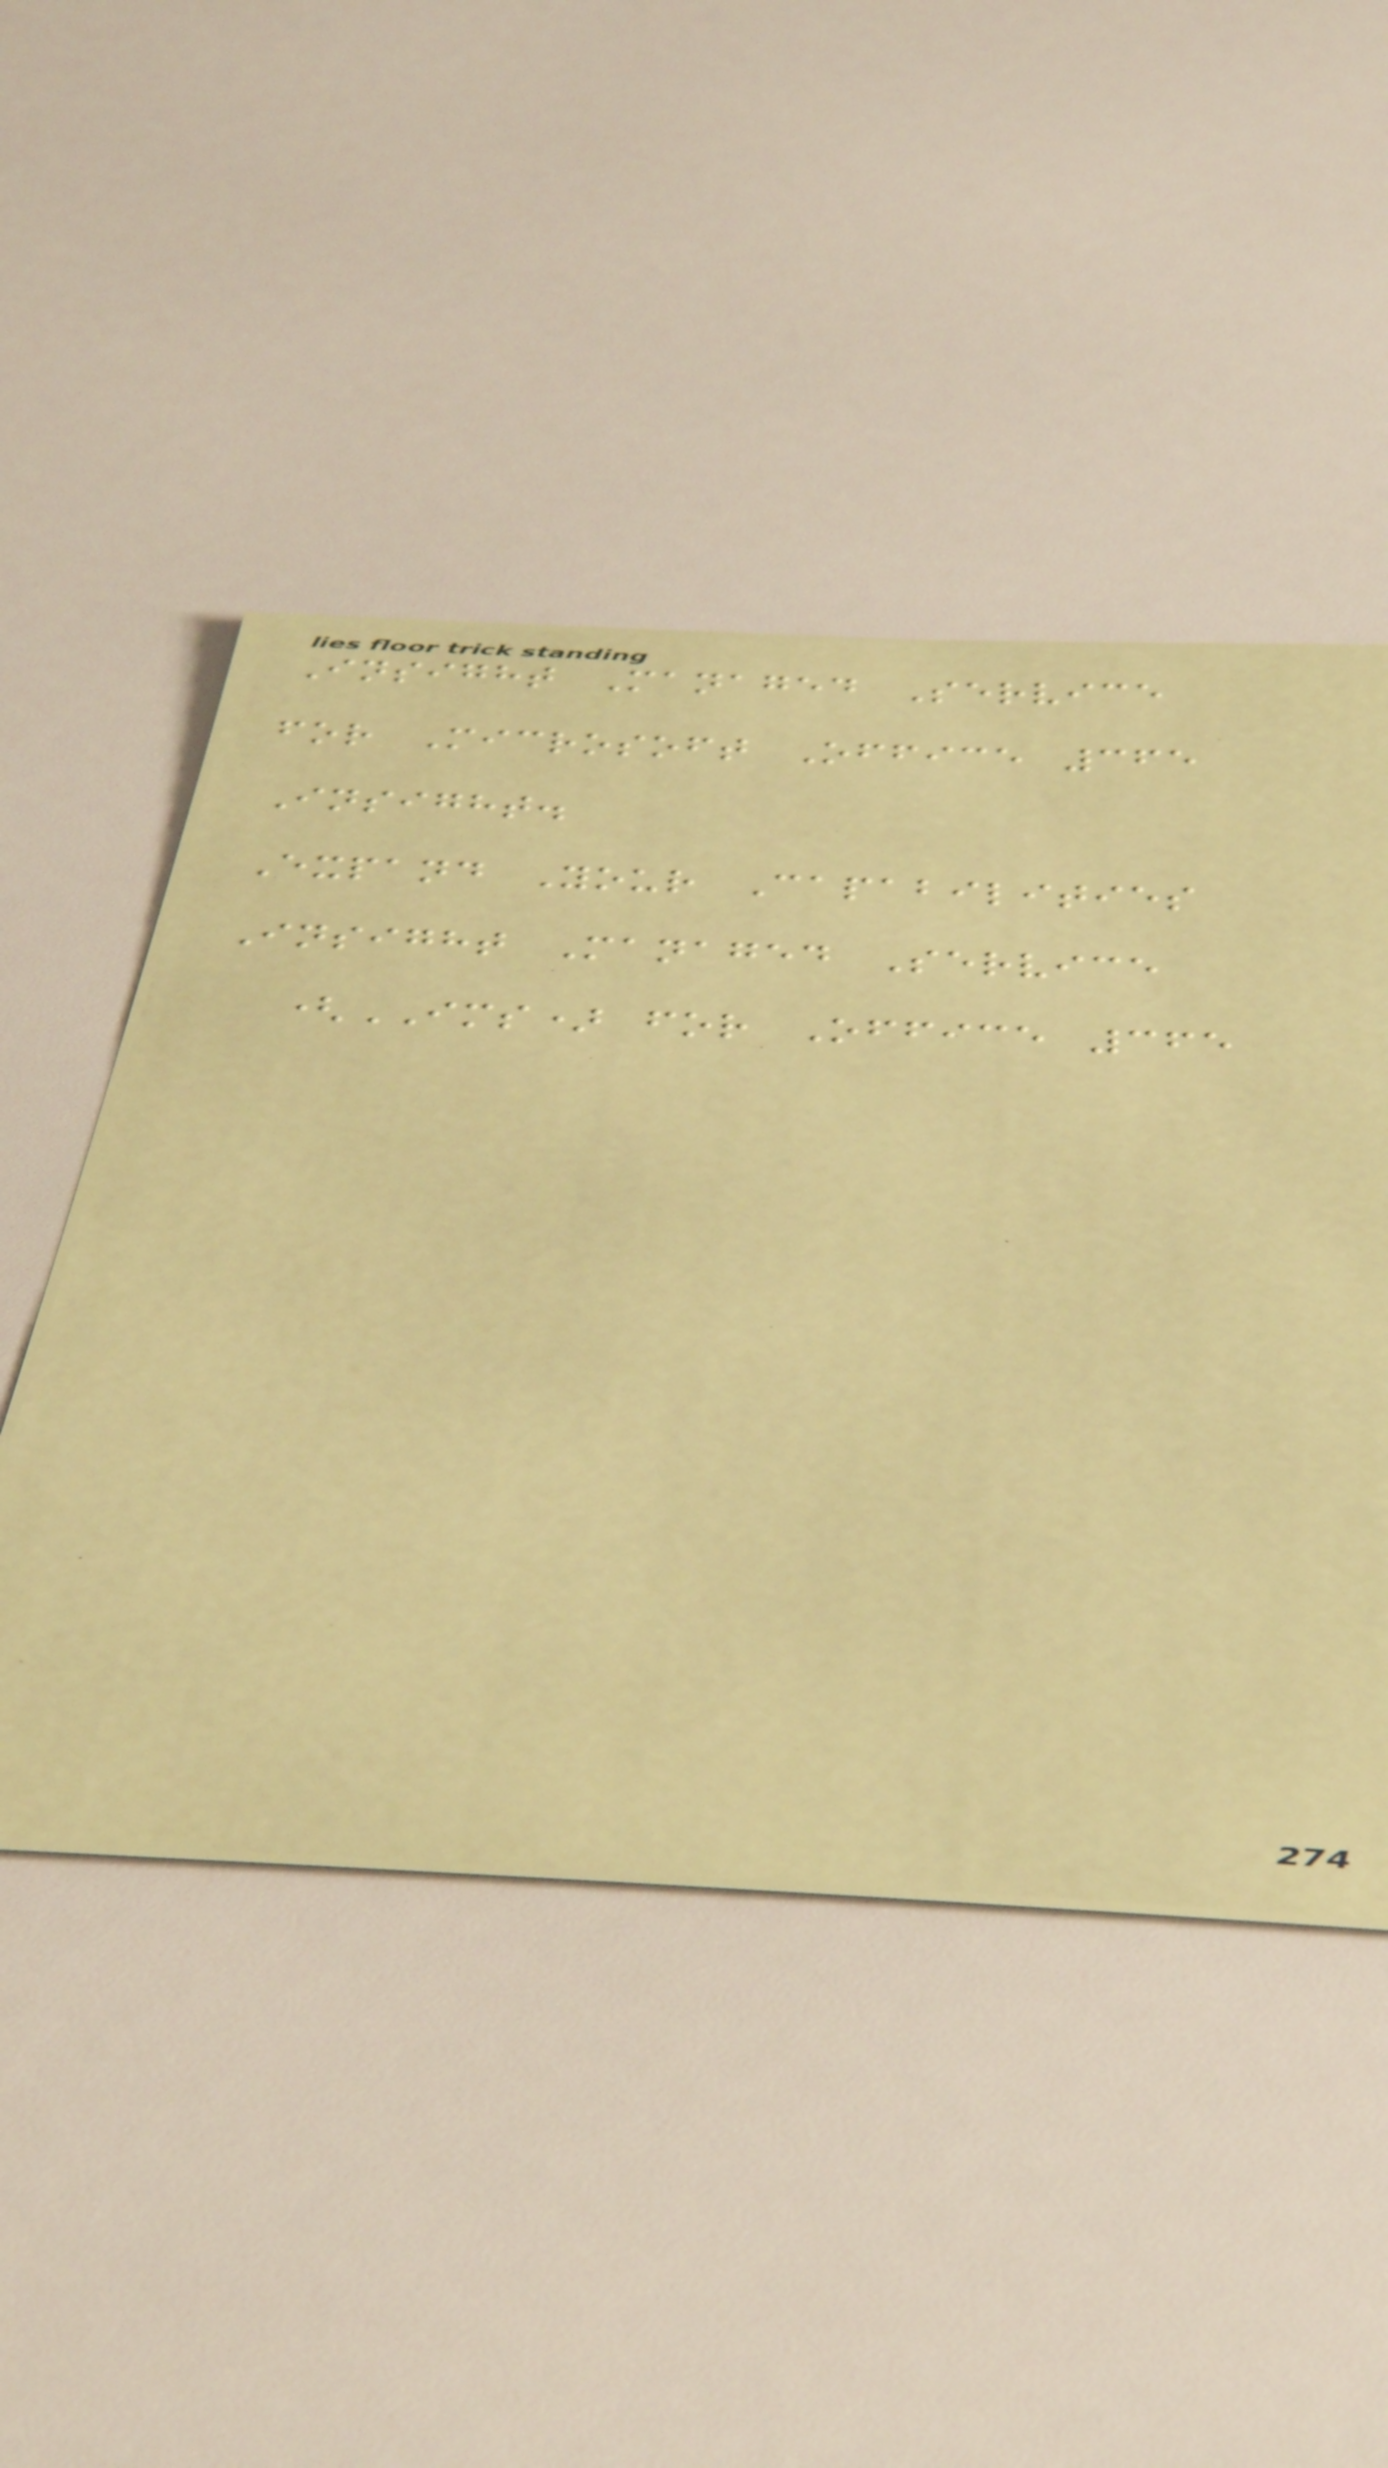Insight Managed Service
for Microsoft Office 365
Insight.
Expand Your Capabilities
Insight Managed Service
(IMS) for Office 365
